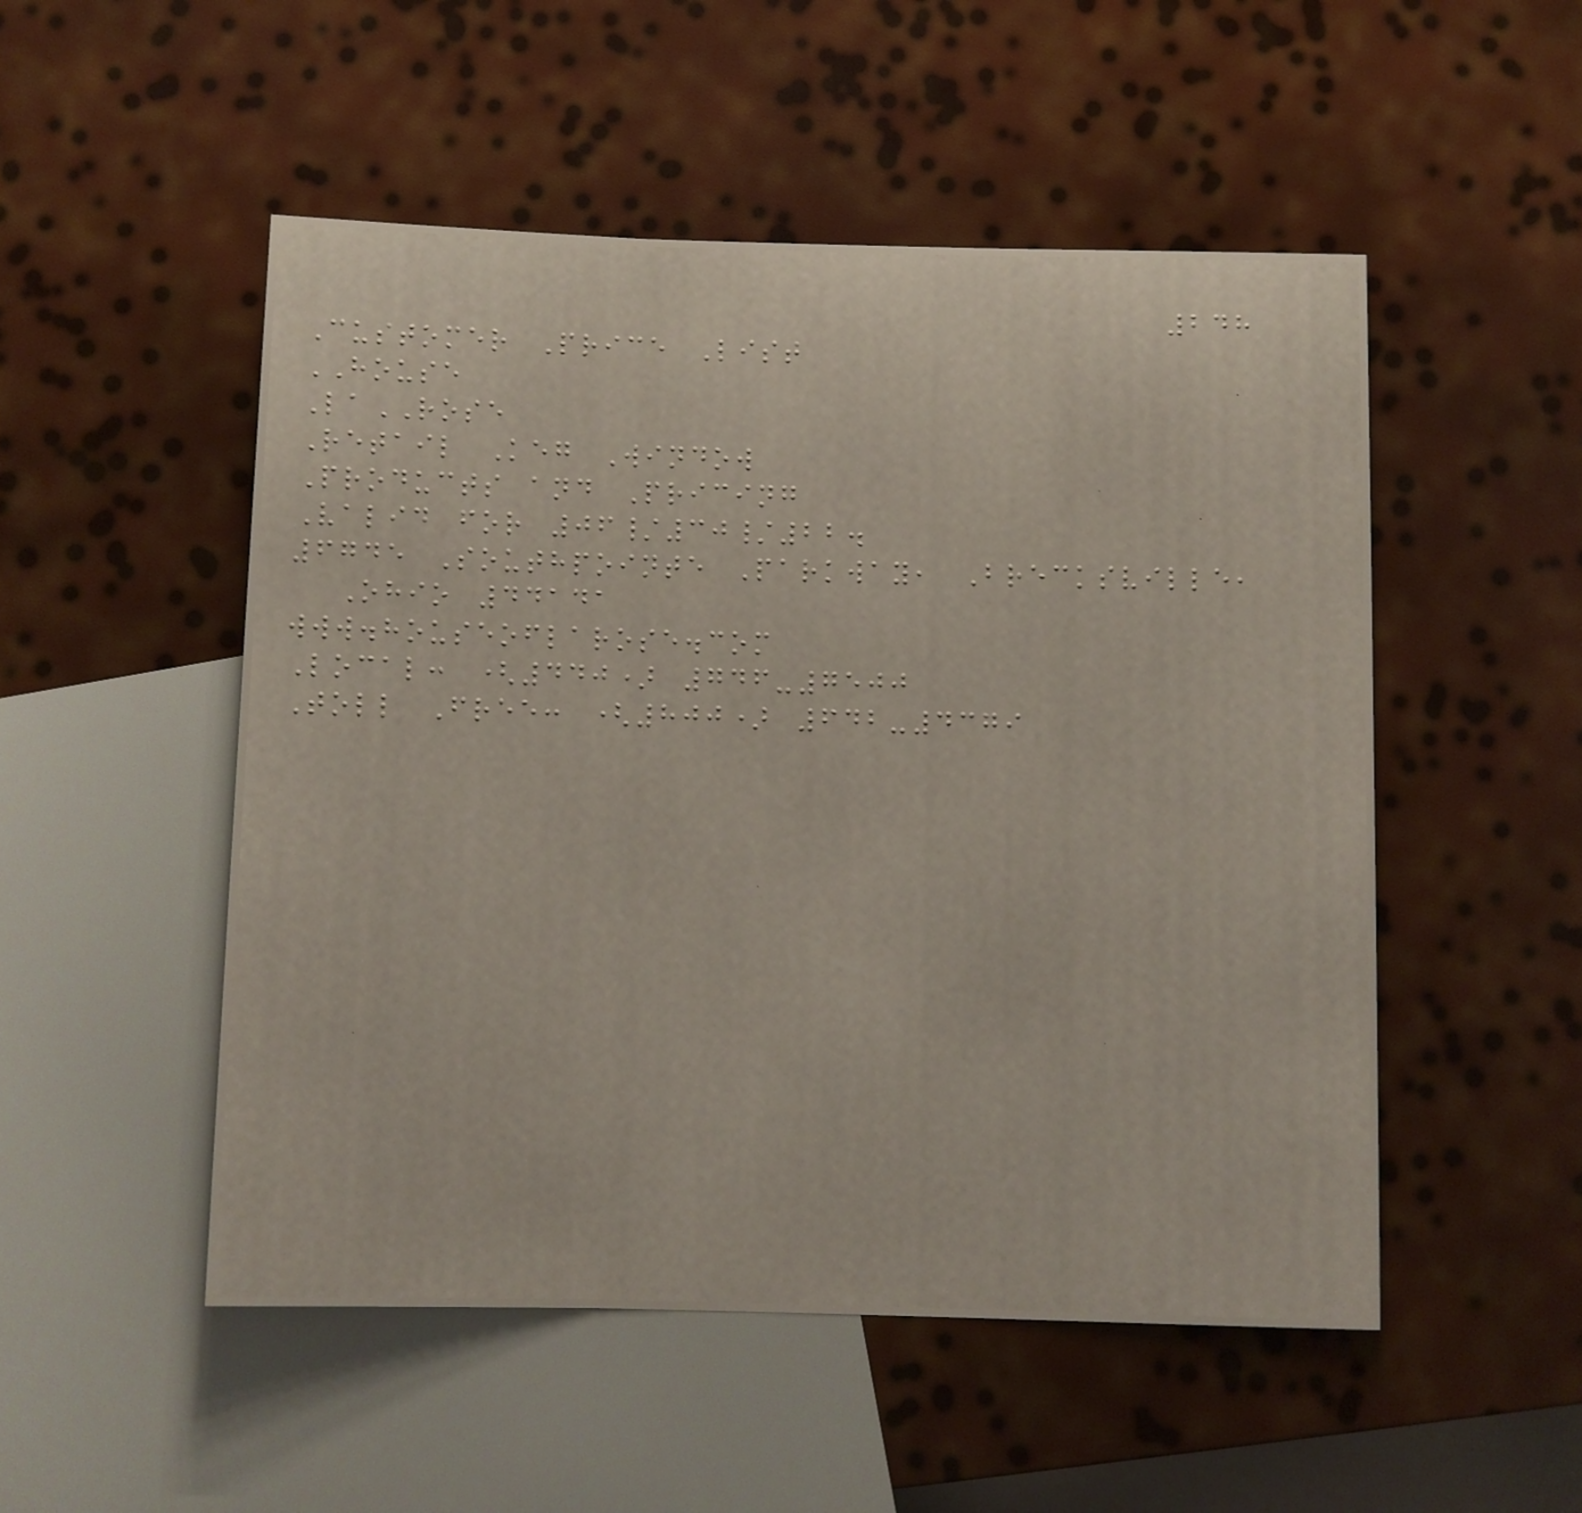248
Customer Price List
HOUSE
LaROSE
Retail Keg Window
Products and Pricing
Valid for 06/30/22.
6745 Southpointe Parkway, Brecksville,
Ohio 44141
www.houseoflarose.com
Local: (440) 746-7500
Toll Free: (800) 642-4379
